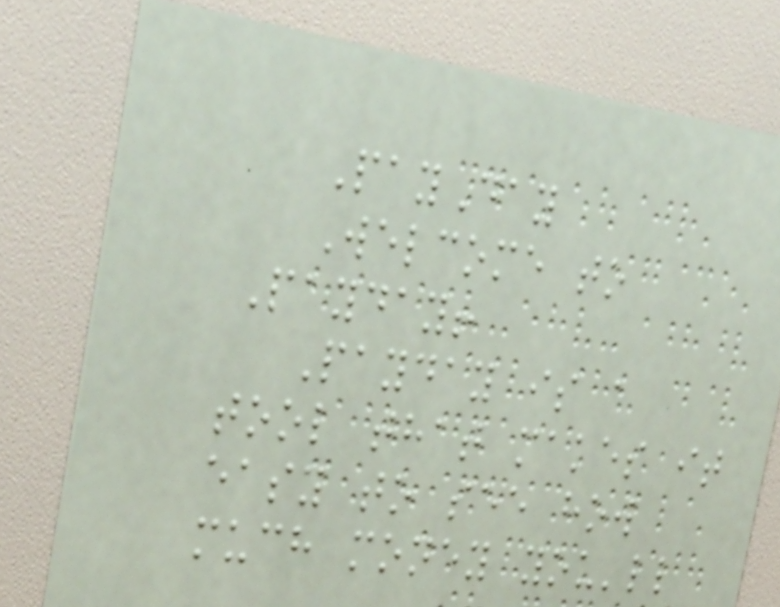PayDay
Welcome to
Payday!
Payday is a
tool that makes it
easy to see how
much money you'll
